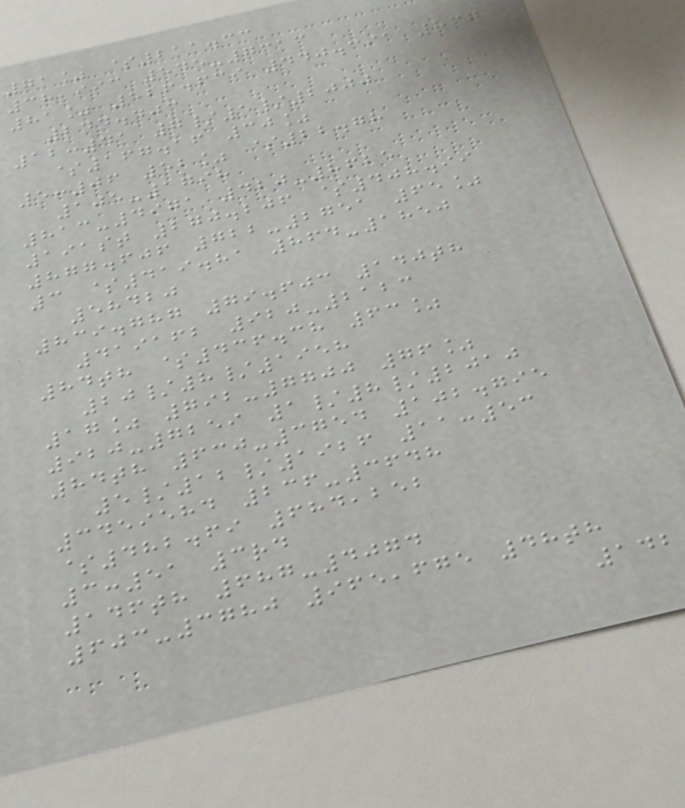71% $211.33
38,993 545-7313
81% 526.639 440.391 837
244.403
12:41 7/5/2000
$167.16 30%
5:06 52% $22.78
105-1798
813-4971 420-8625
191st 270.206 $408.99
877.606 722-2751 65%
3 $419.81 864-1850
58420
839.787 79.603 140th
419162 920-2123
84th $436.38 63%
20/8/1958
17% 792-7700 76%
920-7259 1/8/2010
84th 630-3754 102.795
5/12/1926 11:53
3459584 236-3648
$482.69 684,252
3:51 3rd
146th 687-4074
603-3780 965,675 48th
142
